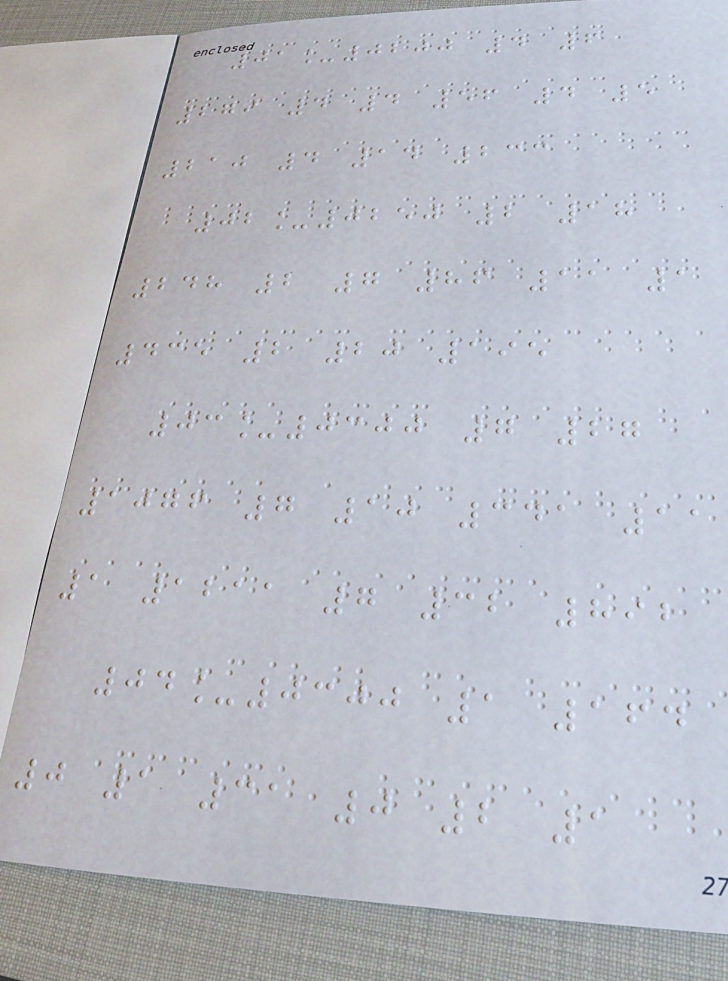01_0200 4 6
279 4 4 56 4 5
210 4 14 233
02_0250 2 18
248 2 7 86 11 1
435 2 20 195
03_0300 7 27
1076 7 10 341 11
1 1211 7 32 892
04_0300 1 164
0 1 31 0 2 1
